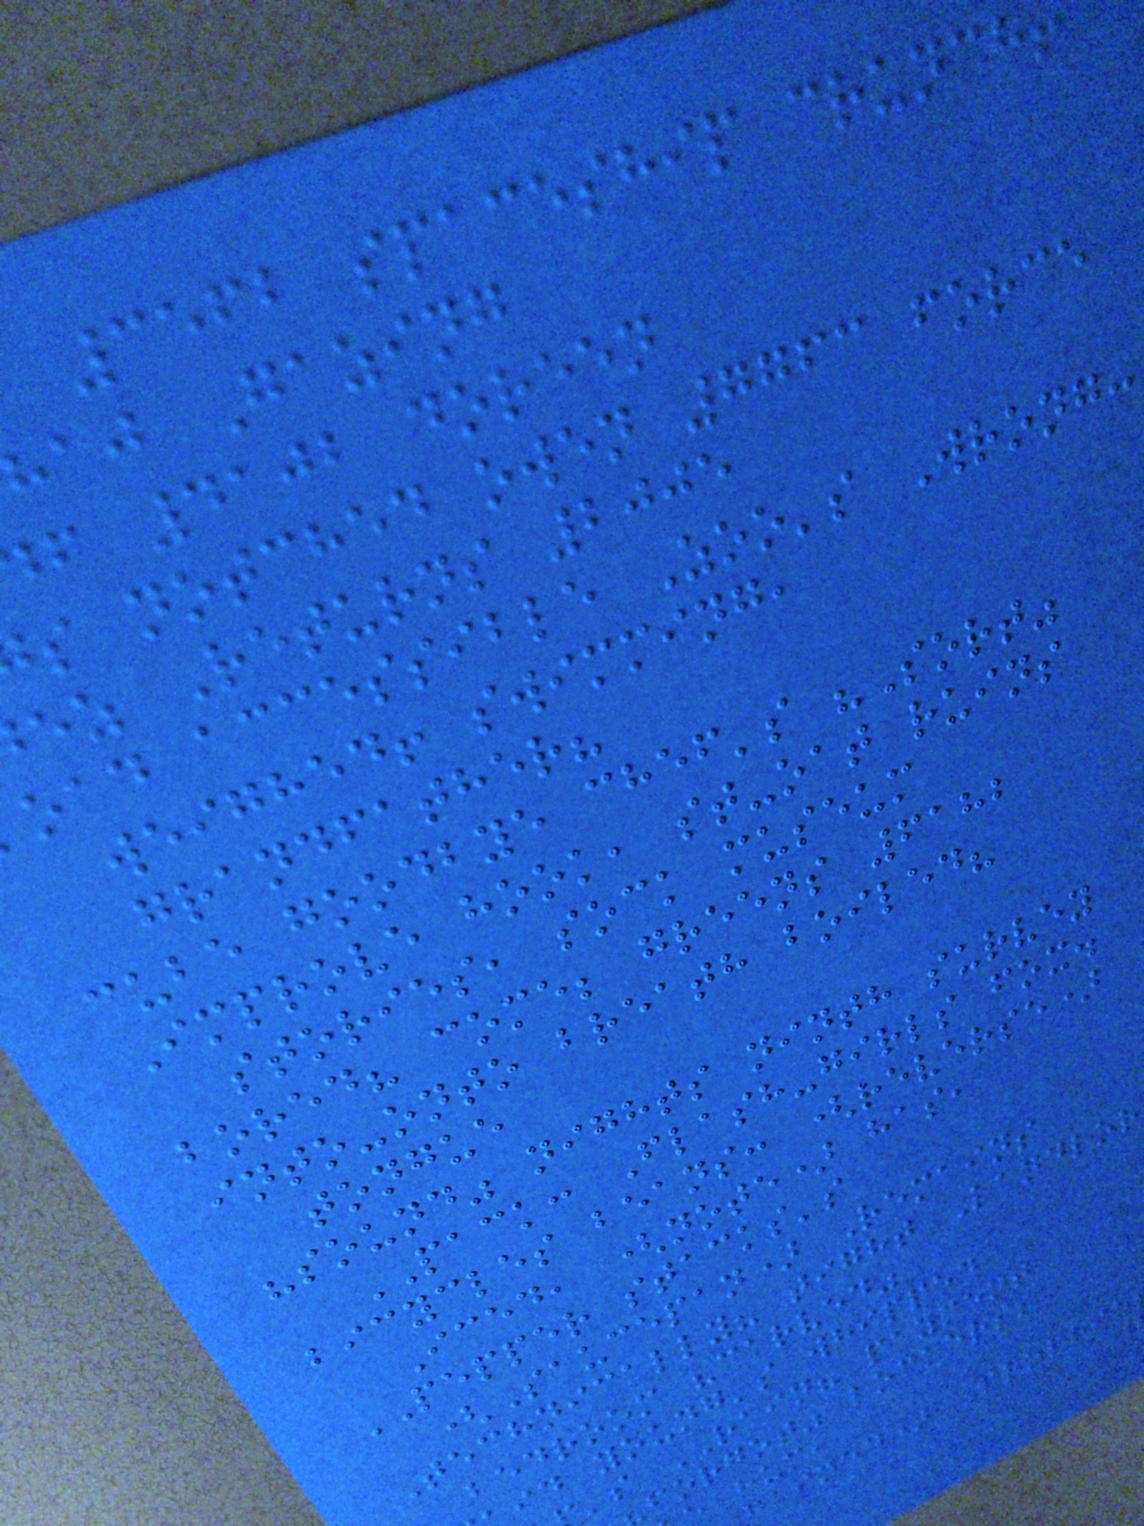3562 spaceship crunch
aj Gazing
f 4102 doreen
s notched owen 7763 force
ez Returns 2005
oad accessible Zoo's Wrong:
weighed! swimming,
grandfather?
cube goodbye chef's "Sort"
Improve hook, st-oat ruins
stories, sock museum
bored? come; greens 6182
into-onto breath boiled?
tongue
"sound" nights ninth survey
PACK: Flash-girls fox.
bicycles beans: (reverse)
Iced, (note) has,
PEPPER stacks's
(Saucepan) Remains
Technically? tight Landlor
bedroom "carved"
id young's whipped
's RAIN? payment
forgot" lockers;
hum,
gained) Proprie
